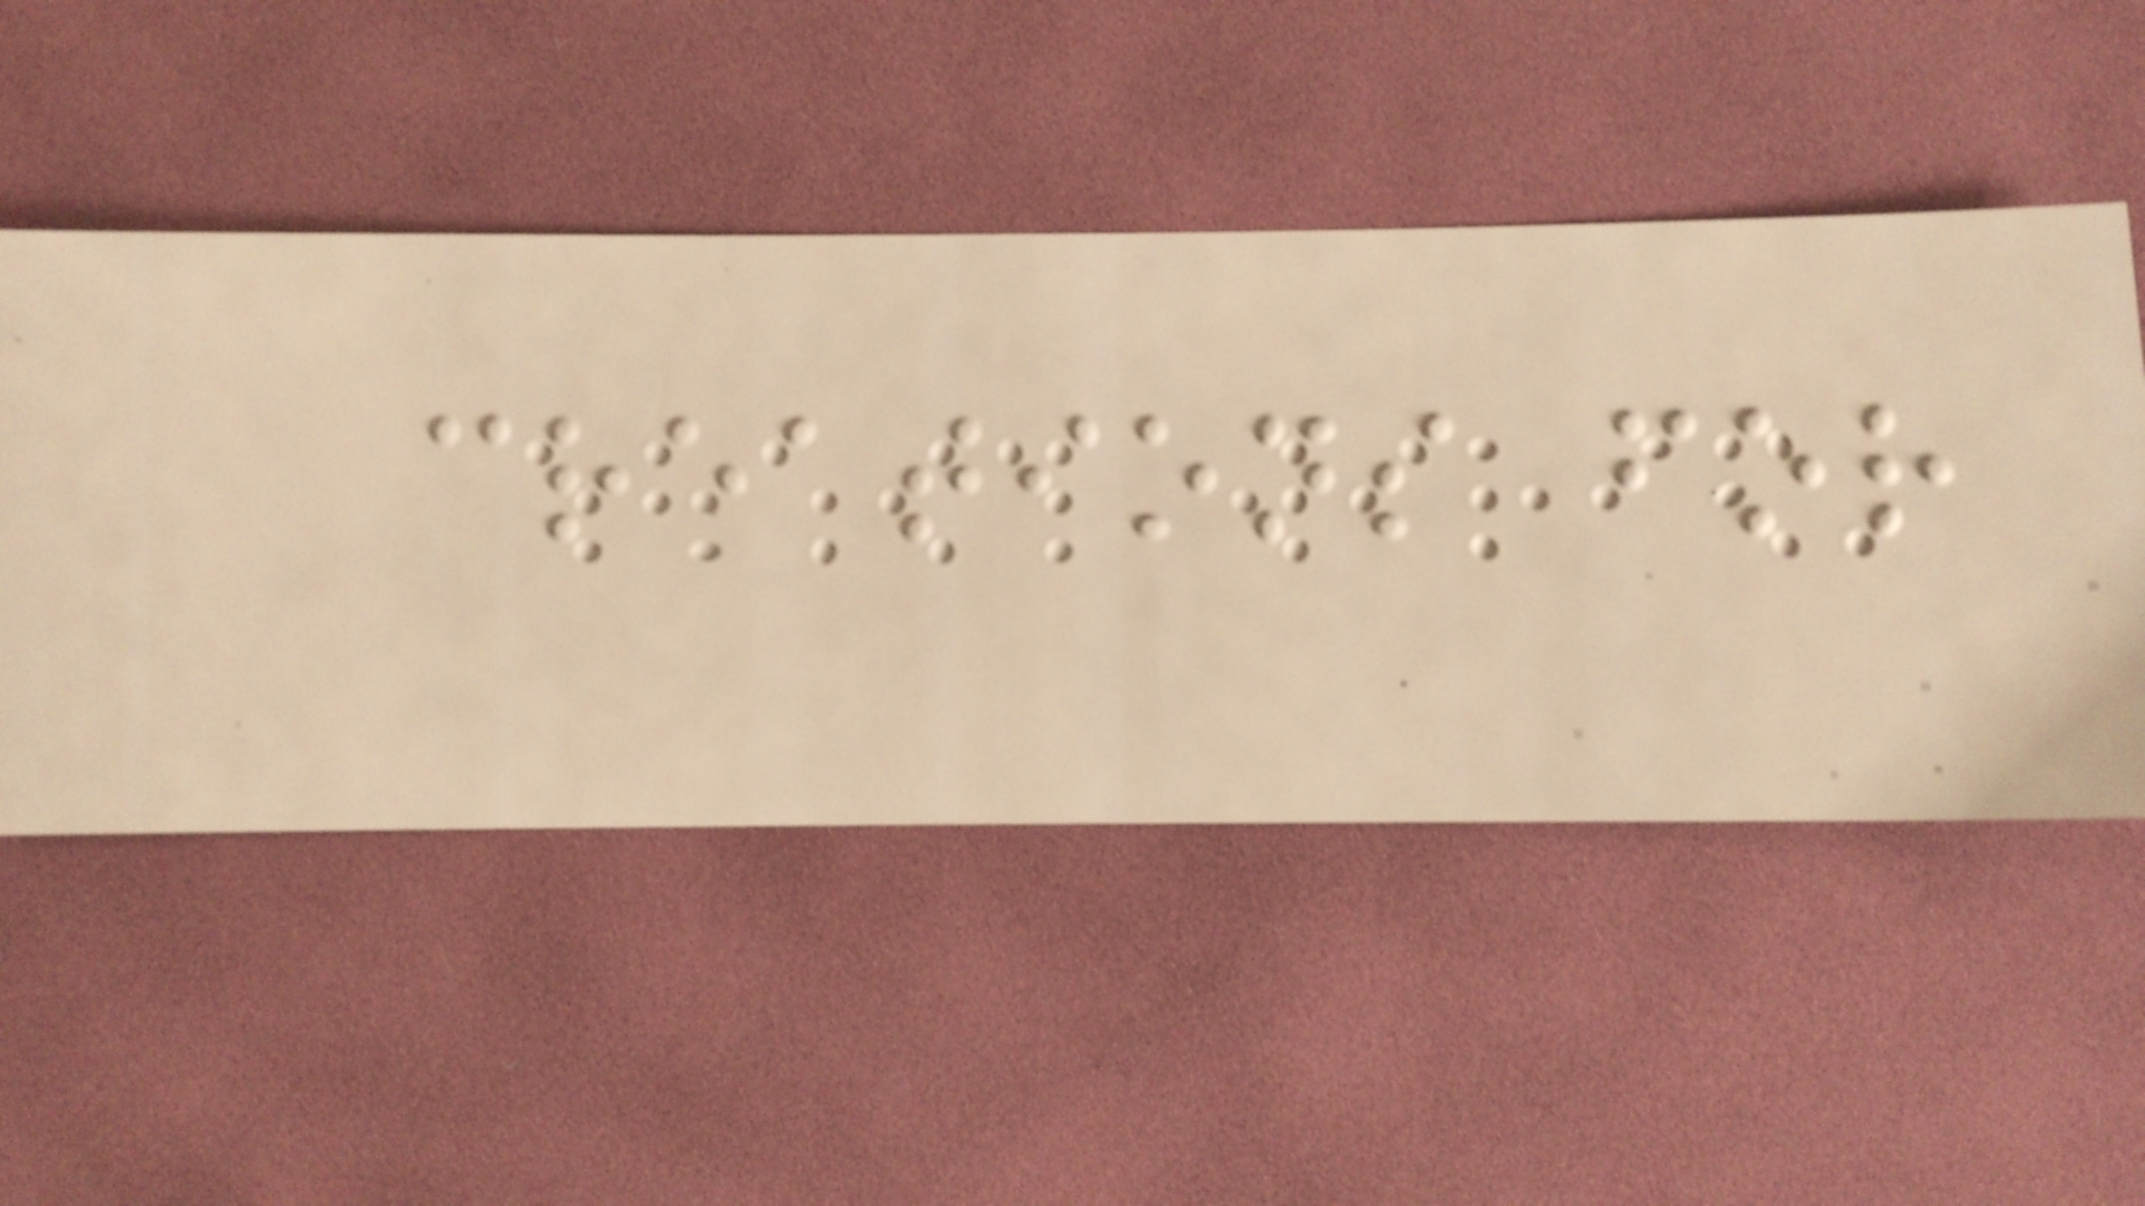creations for
